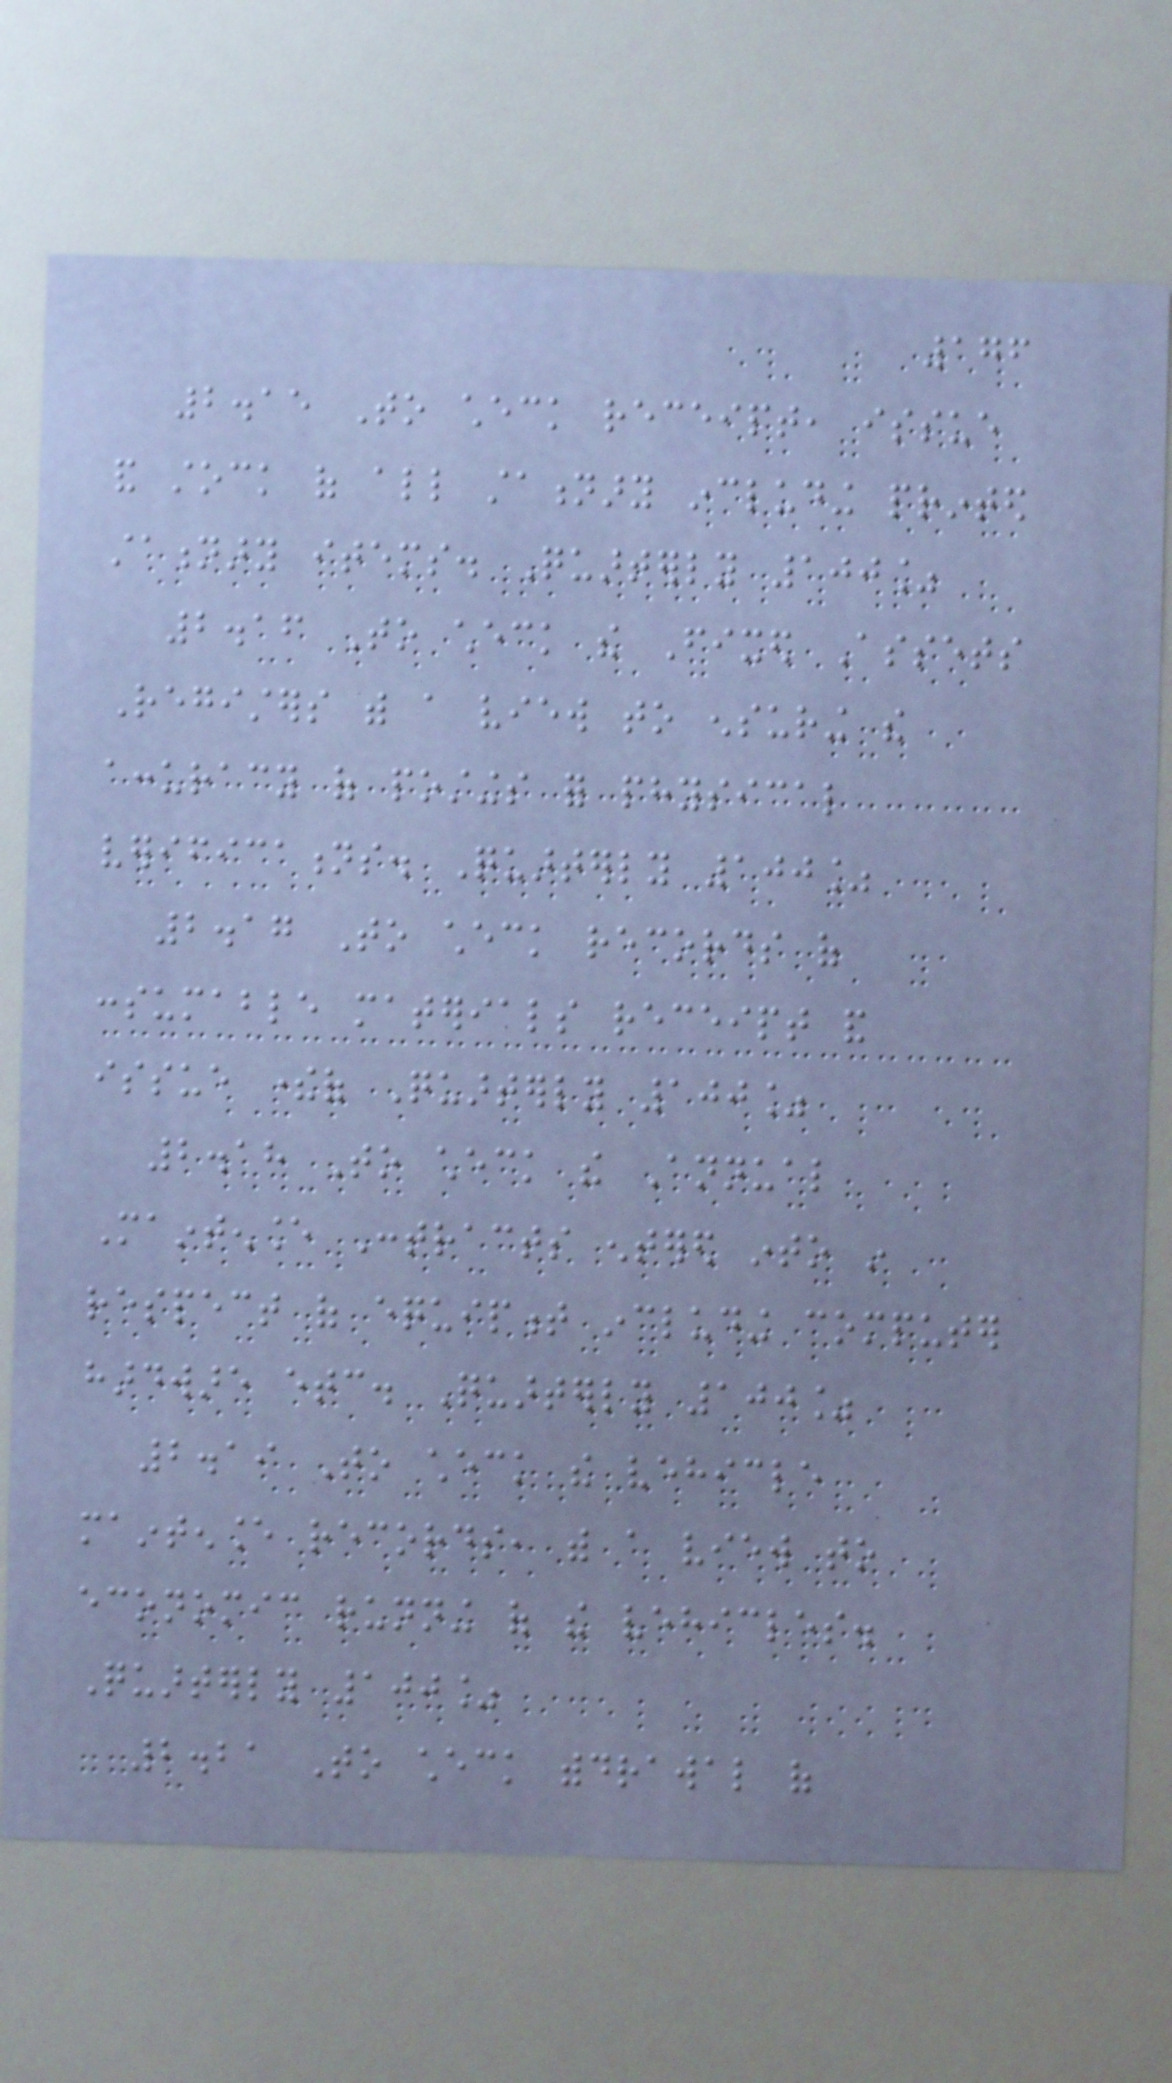176
2.15 To check receipt, issue
and stock of all stationary including printed
stationary items. Quarterly 100%
2.16 To check the Fixed Assets
Registers with a view to ensuring the
accuracy of postings for physical
verifications. Quarterly 100%
2.17 To check records of
consumable materials receipt and
issue thereof Quarterly 100%
2.18 To check the Annual
Maintenance Contracts entered into in
respect of equipment including computer
hardware etc. Quarterly 100%
2.19 To check the vehicle
maintenance records, with a view to
economic running of the vehicles.
Quarterly 100%
2.21 To check withdrawal of
